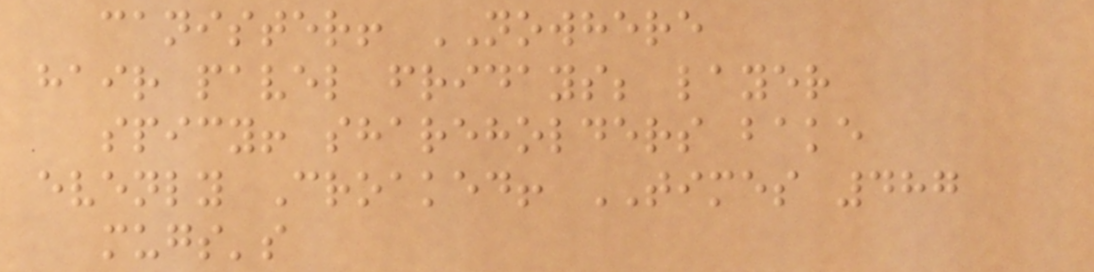canister! NOWHERE
hair pavel fridays; layer
spicy! shareholders bake
evenly Croaked! TIMES 487
mugs's
